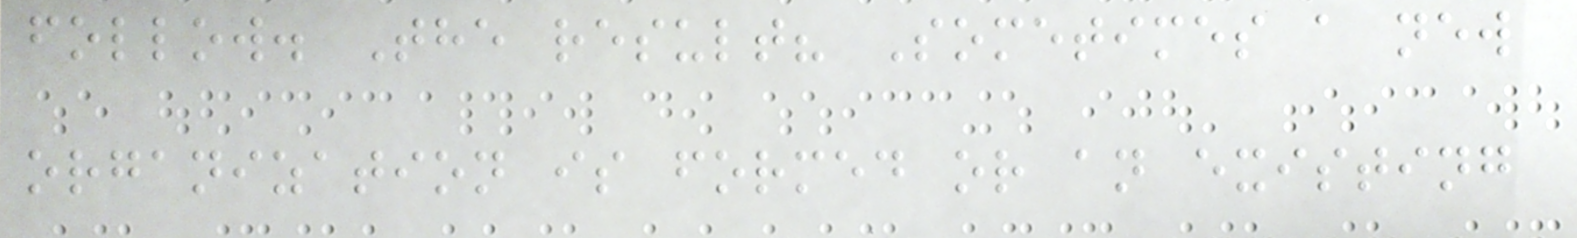follow. The result? Sometimes a new
organization is formed or an existing
